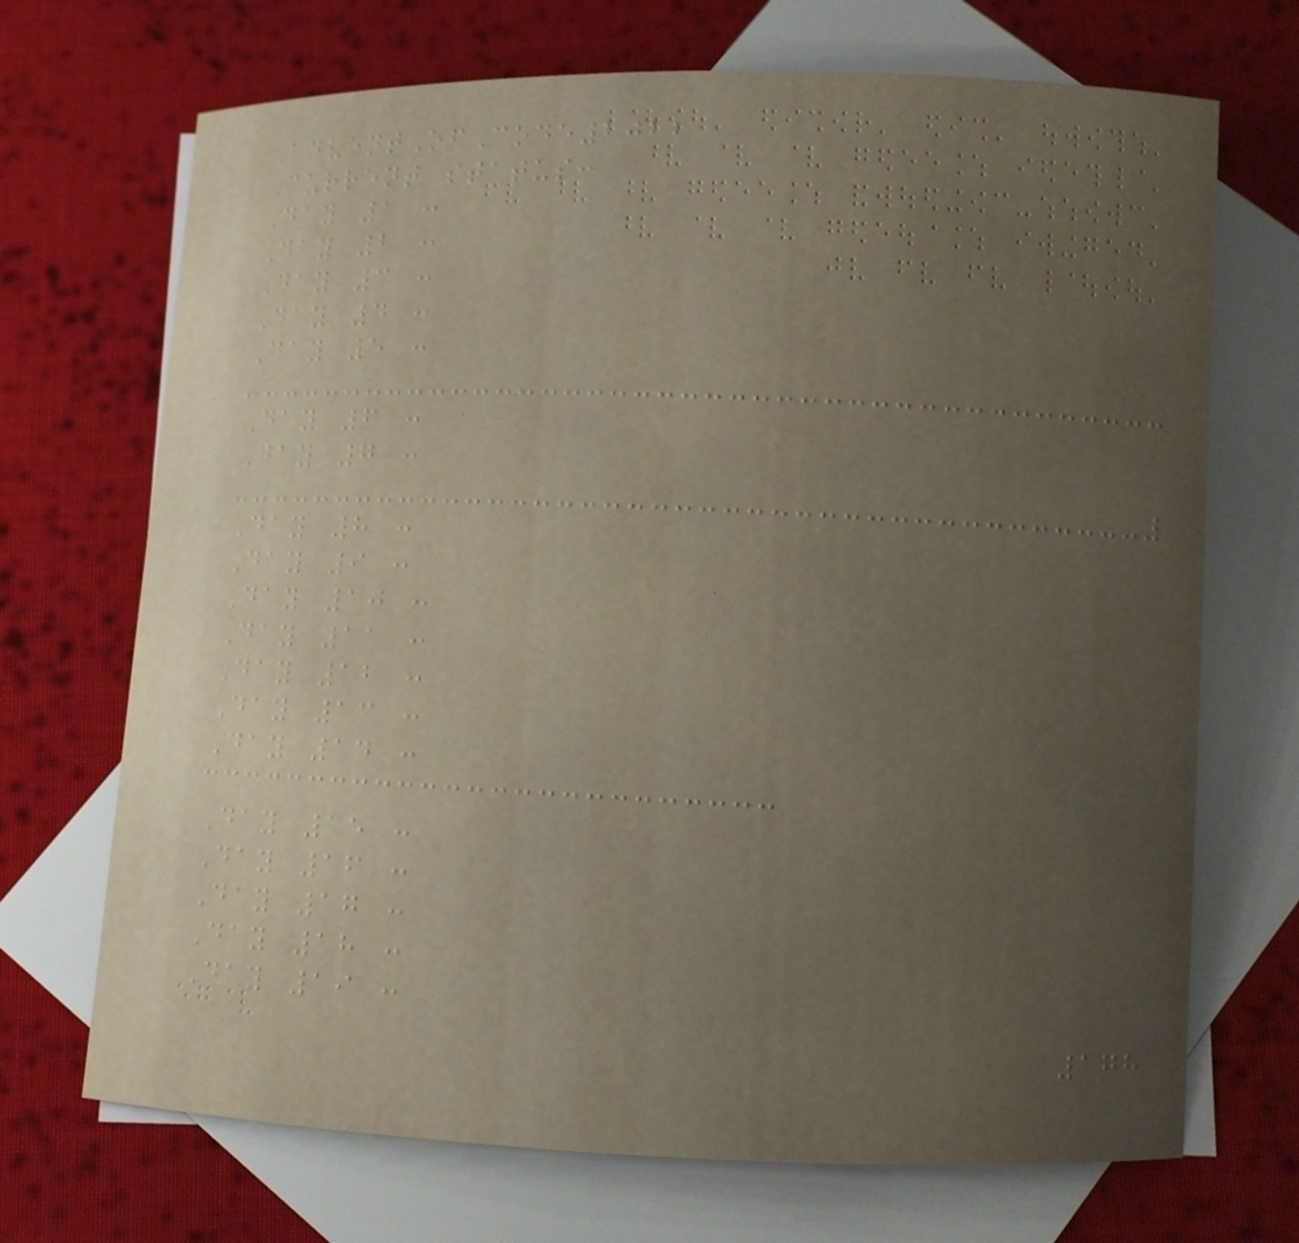AdventOfCode2022
Current status:
Day 1 :
Day 2 :
Day 3 :
Day 4 :
Day 5 :
Day 6 :
Day 7 :
Day 8 :
Day 9 :
Day 10 :
Day 11 :
Day 12 :
Day 13 :
Day 14 :
Day 15 :
Day 16 :
Day 17 :
Day 18 :
Day 19 :
178
